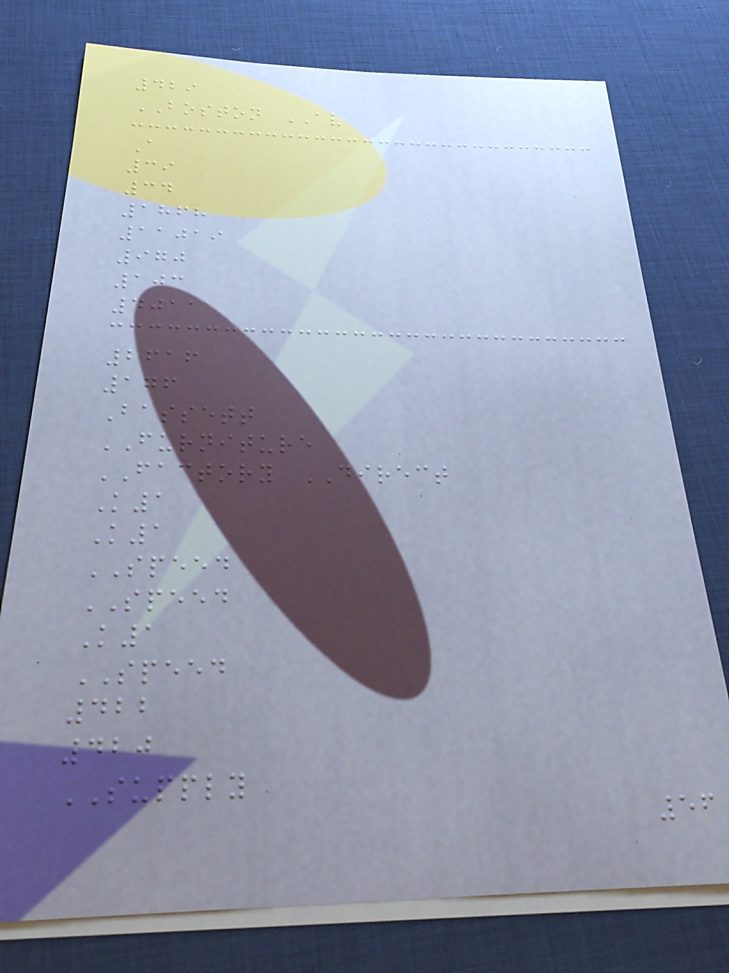429
BOSTON AV
A
39
34
1868
11019
970
103
4011
2616
176
Bassett
FURNITURE
FACTORY DIRECT
K1
K1
SPEED
SPEED
K1
SPEED
422
420
SUPPLY
56
